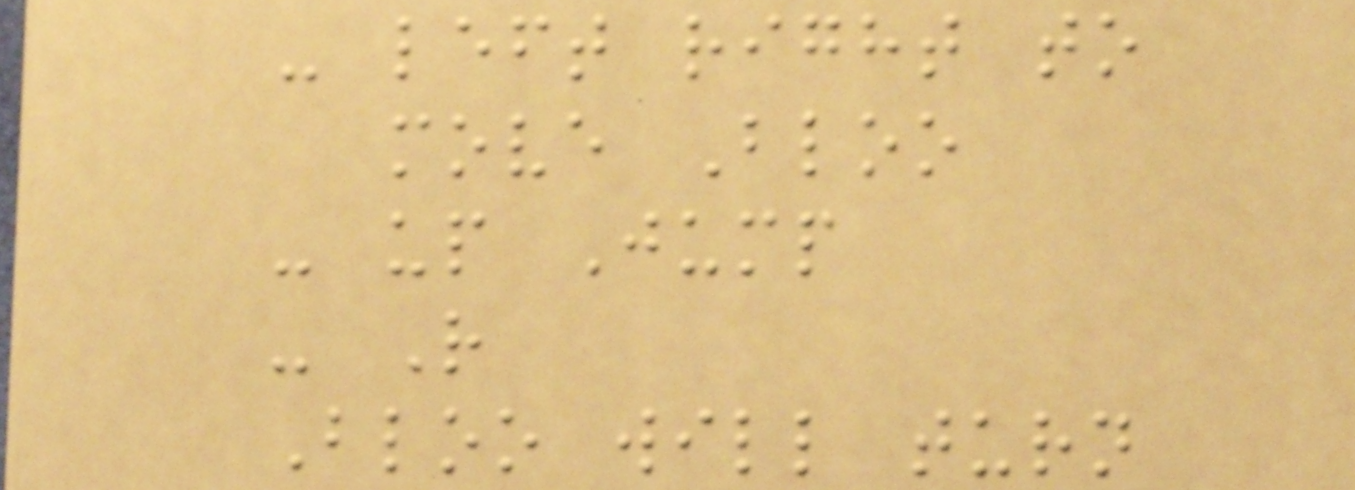- left right to
move Bloo
- up Jump
- R
Bloo will turn
